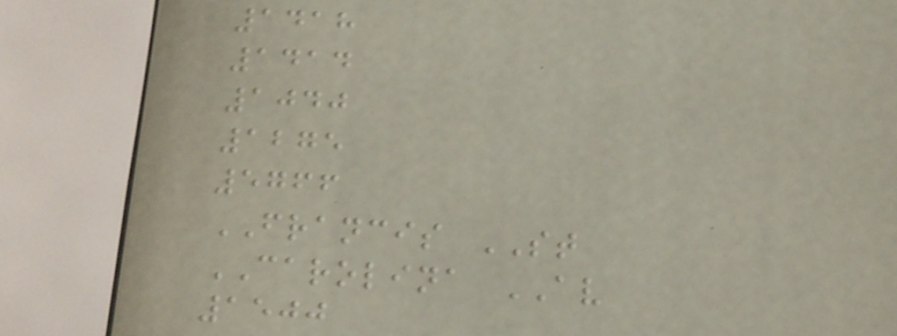1418
1414
1040
1275
5766
FRANCIS ST
CAROLINA AV
1500
